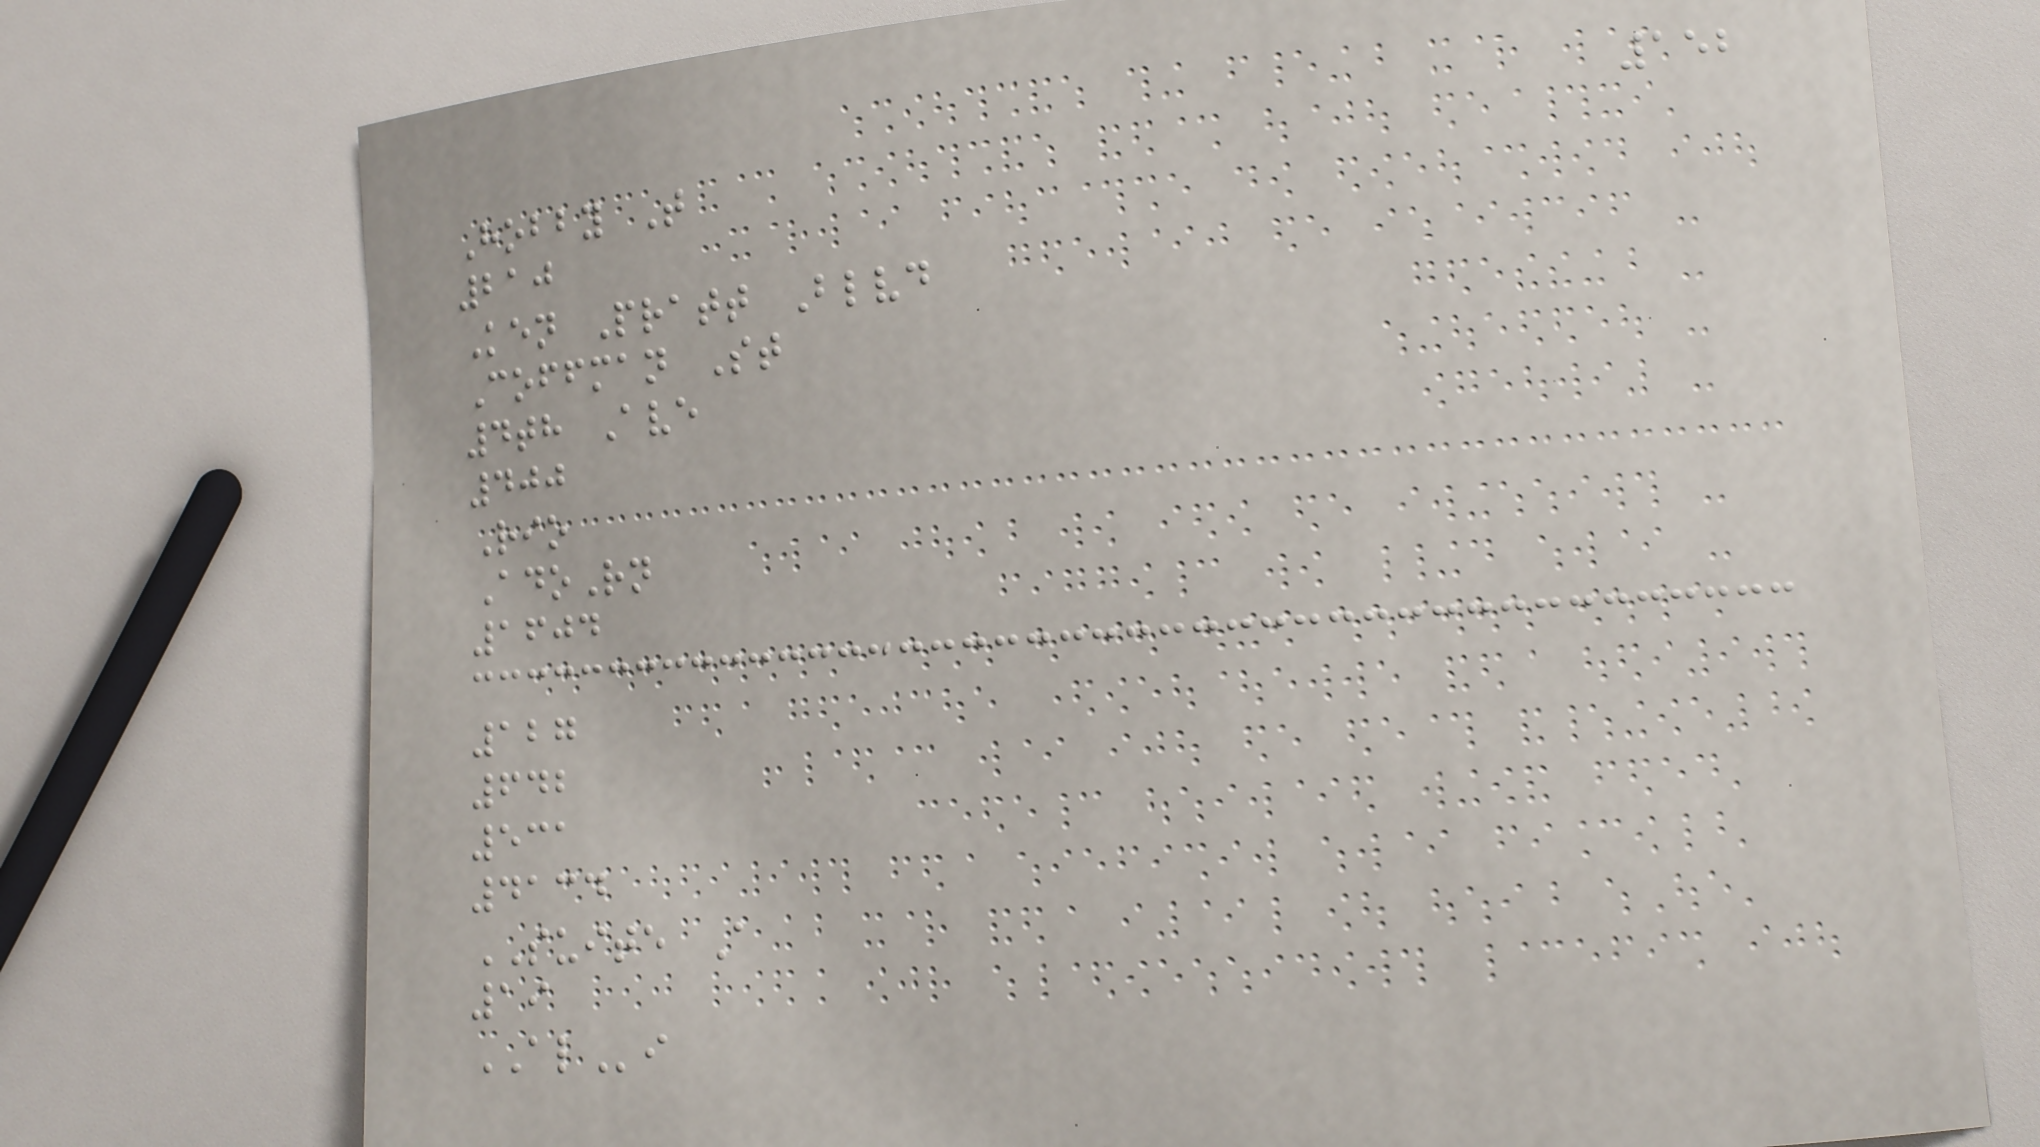152
Hobby T
210
Ken Pratt Blvd
Coffman St
4th Ave
400
Rio
AdoRn
1604
127
642
531
4134
SUITE A
19
ALi
